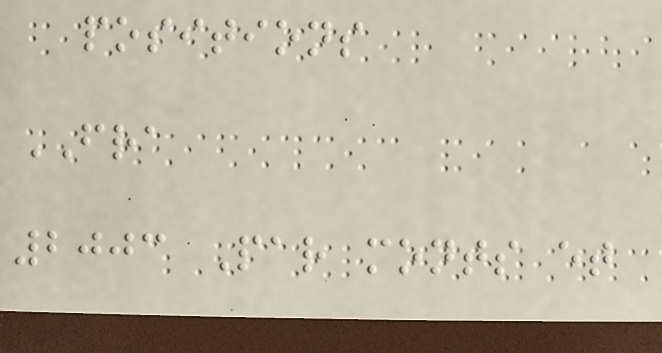positions
FRA
2003 Par monts et
